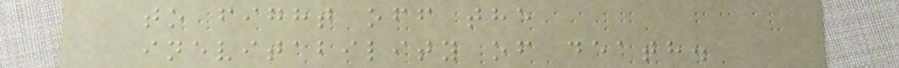to fight off the
inevitability of death.
